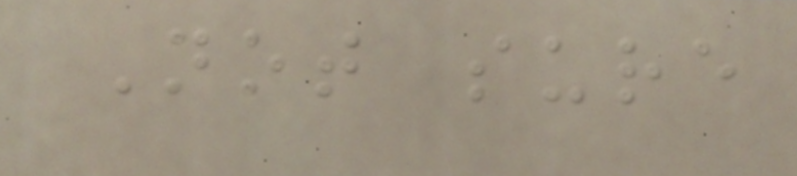Not sure
